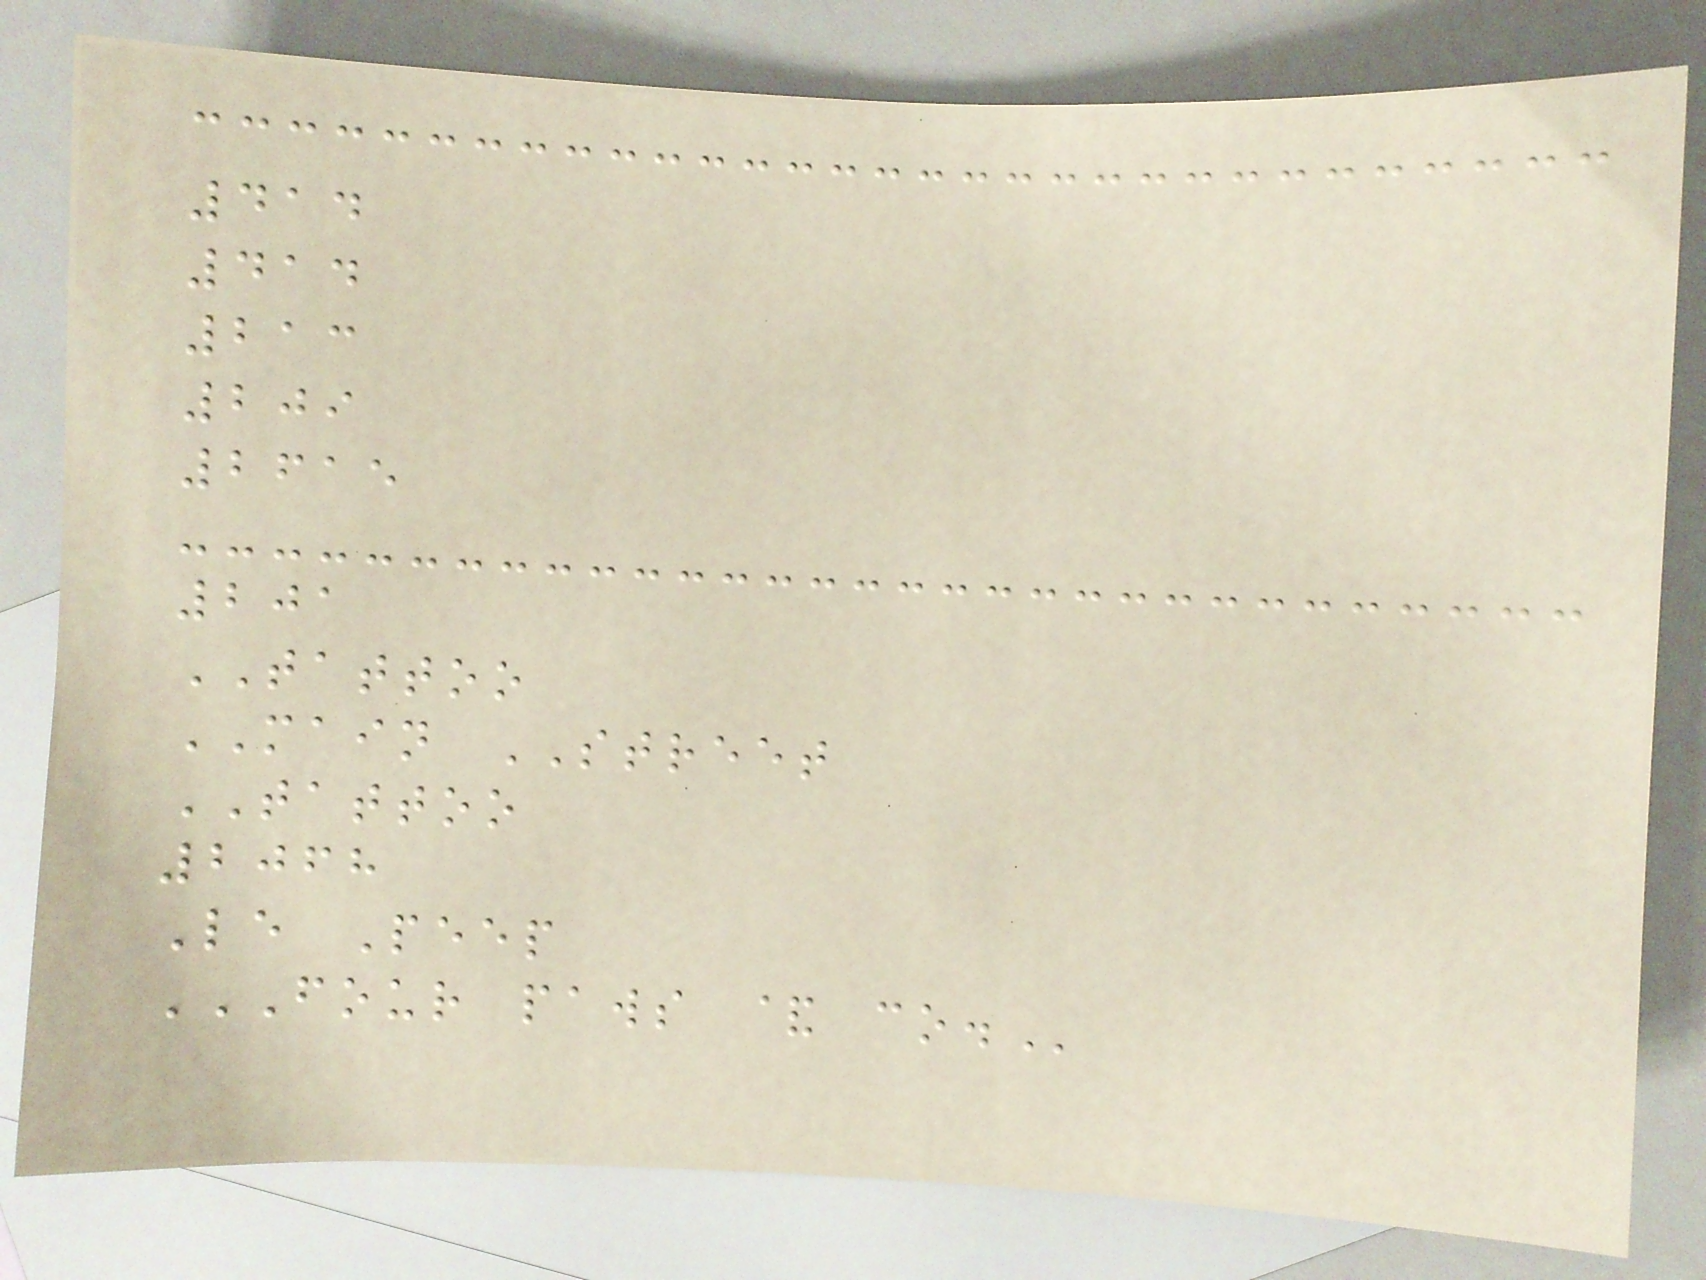414
414
213
209
2615
201
TATTOO
MAIN STREET
TATTOO
2068
Le Peep
FOUR PAWS & CO.
